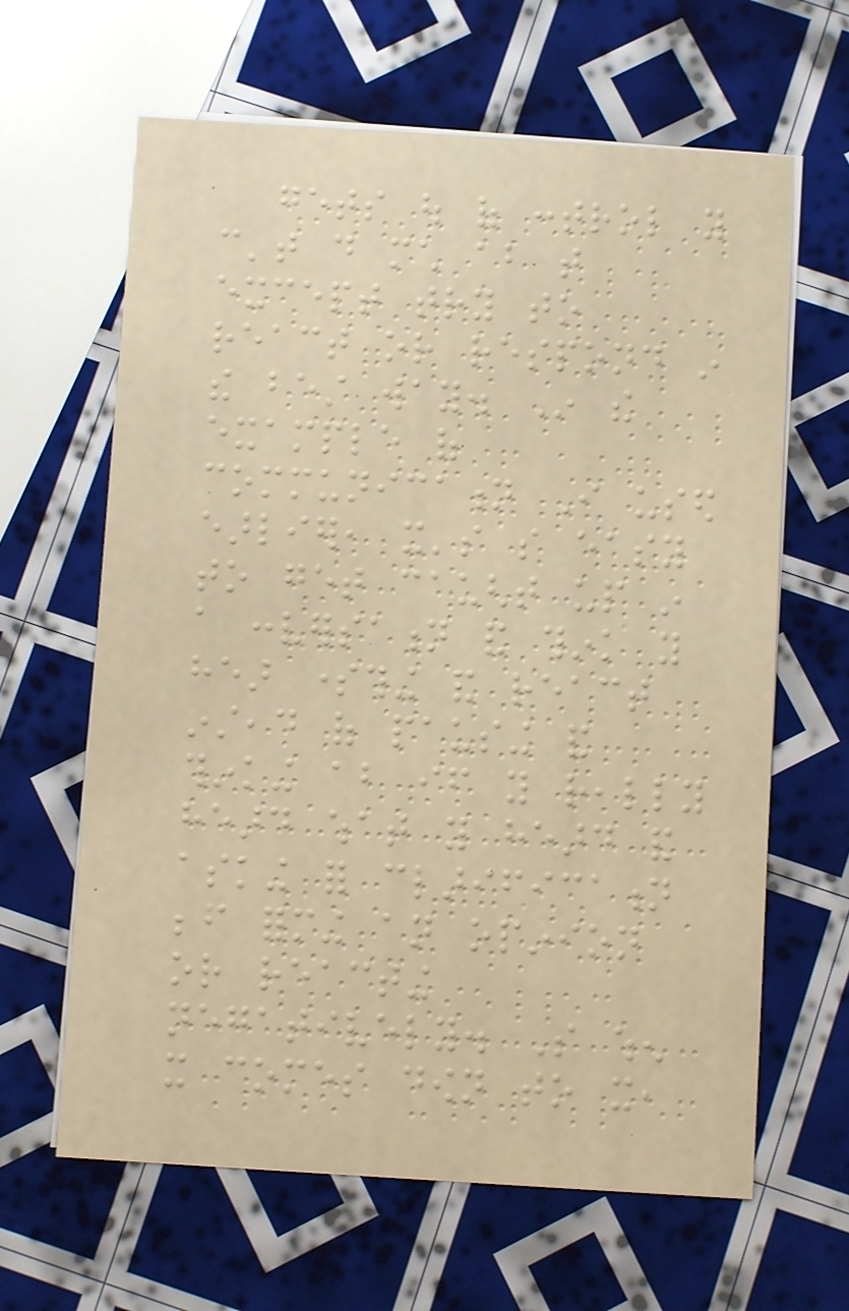gets out of control you
can't do much about that
except try to
react or respond in
the best way. In the
example of
communication I used
earlier, it's so easy
to get caught up in
a conversation and think you
hear something and react
instead of pausing and
thinking about if you really
heard what you heard and
asking for clarification
before forming an opinion
or reacting
negatively. So when
it comes down to it,
